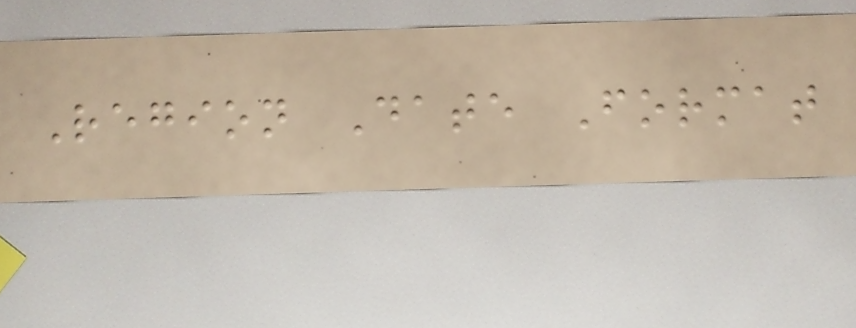Region Date Format
